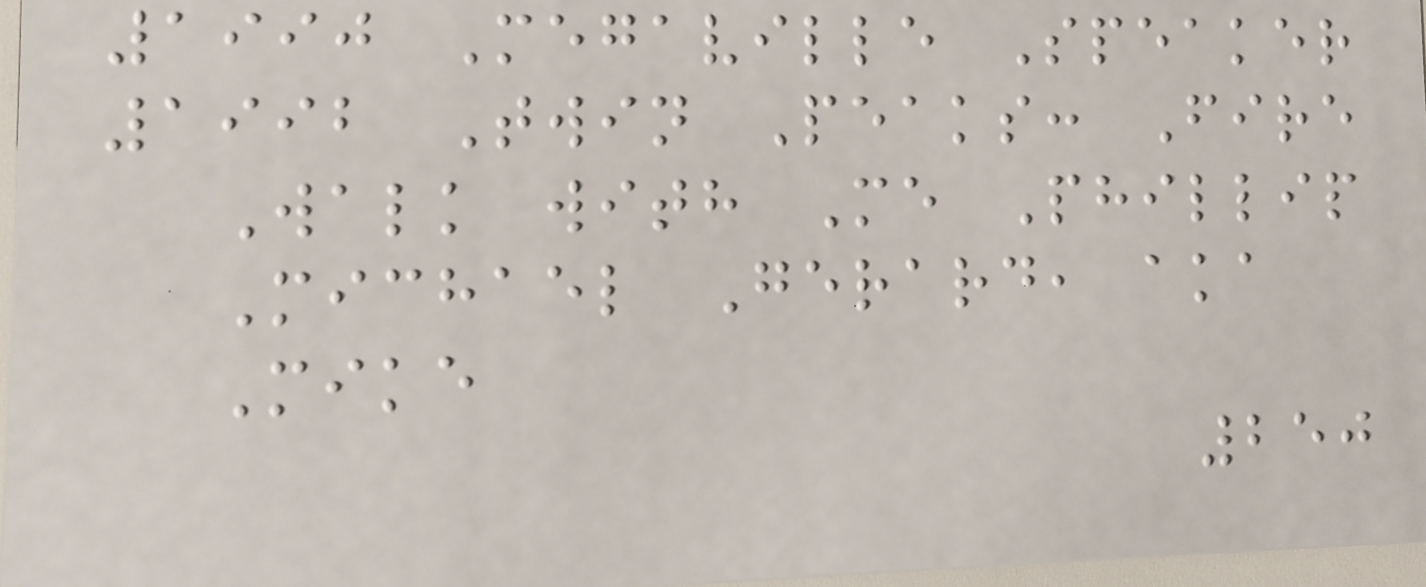1990 Megaville Speaker
1992 Twin Peaks: Fire
Walk with Me Phillip
Michael Gerard, aka
Mike
250
